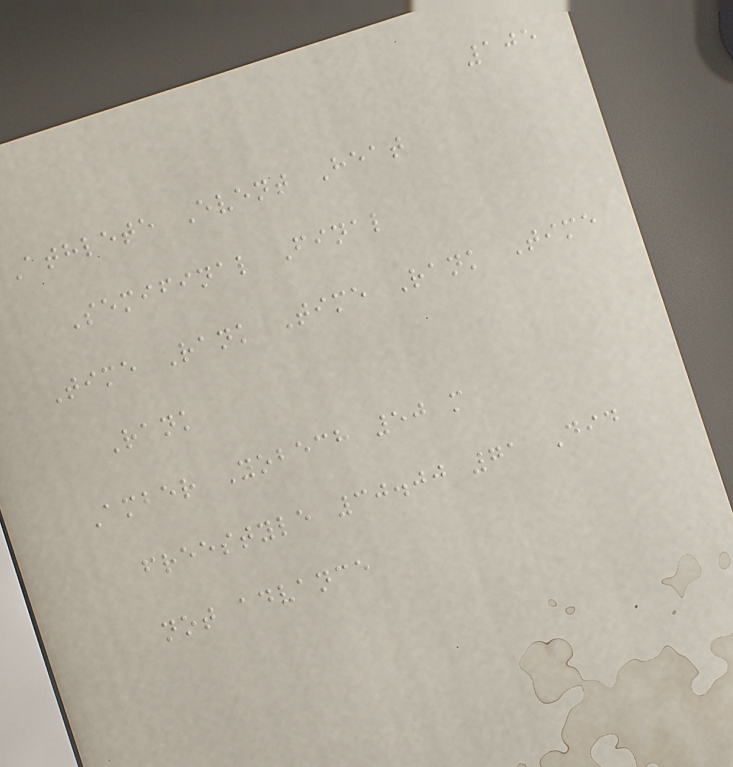105
Athlete Event Heat
Semifinal Final
Time Rank Time Rank Time
Rank
Amber Yobech 50 m
freestyle 30.00 71 Did
not advance
